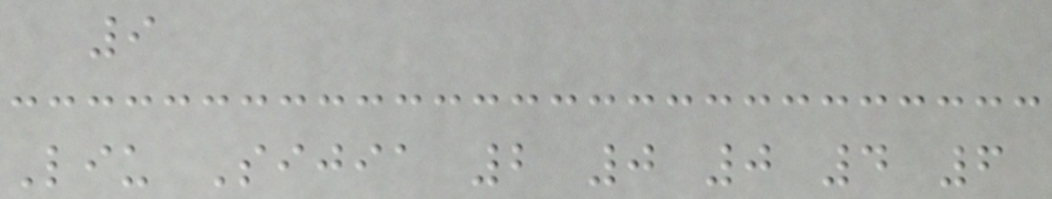9
Liu Sijia 2 0 0 4 6
